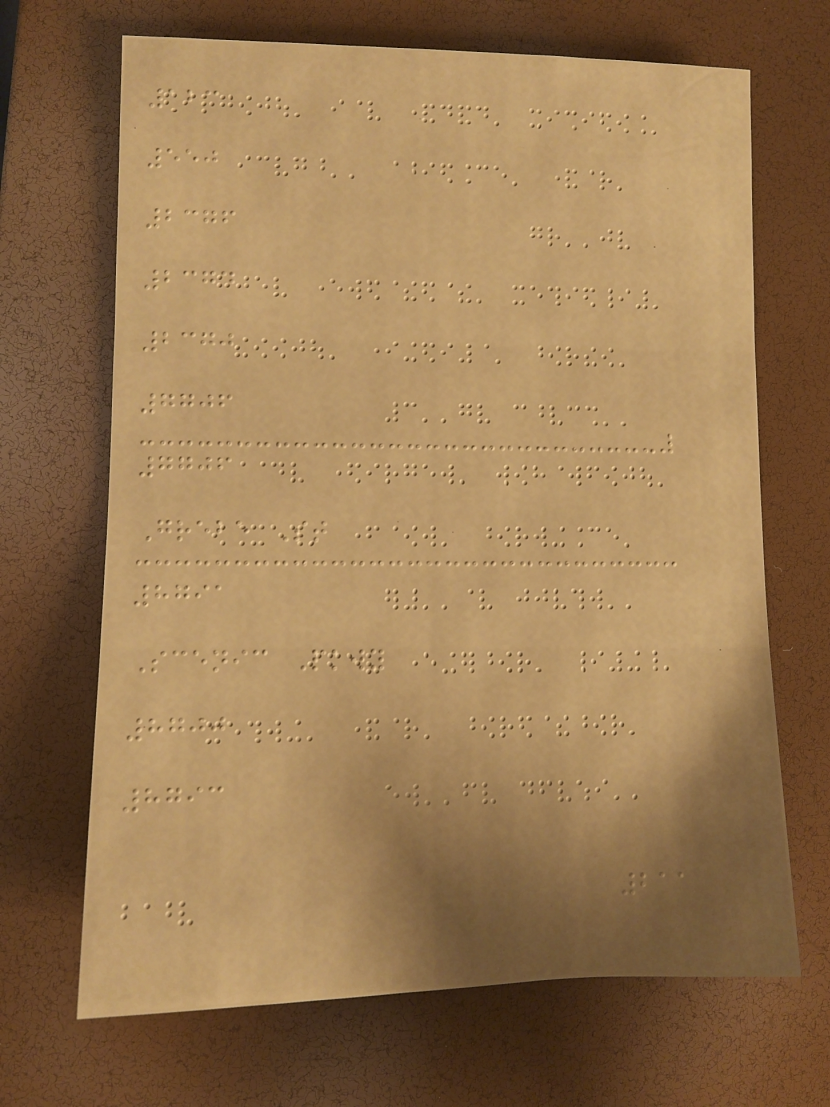123
550
2376
2374
2370
7706
7706
Grebe St
8791
Scenic Pkwy
8700
8793
211
